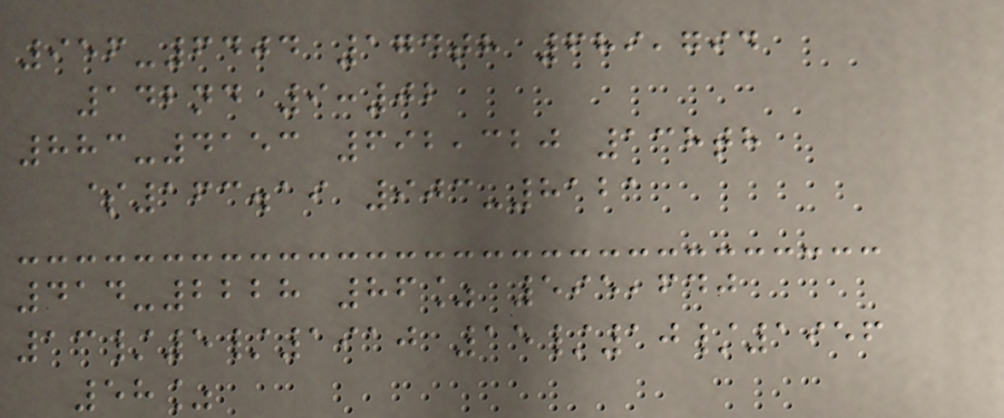956-6404 174th 689,794
142nd 9:02
883-4153 692,320 138th
$163.19 903-8121
414-2228 86% 595,640
13/5/1910 15/10/1956
58%
